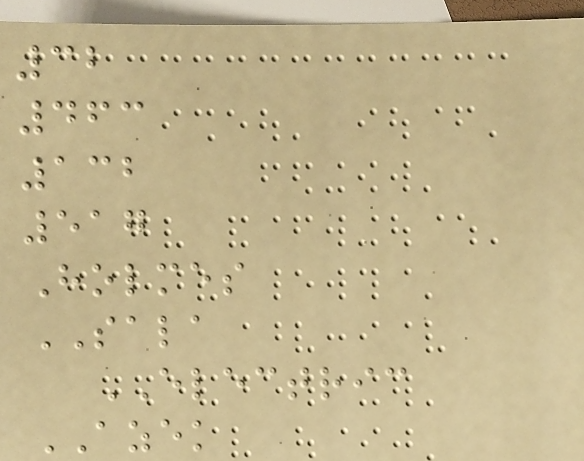32
463
132
517
Holmes
SALA
ELECTRIC
AZEK
